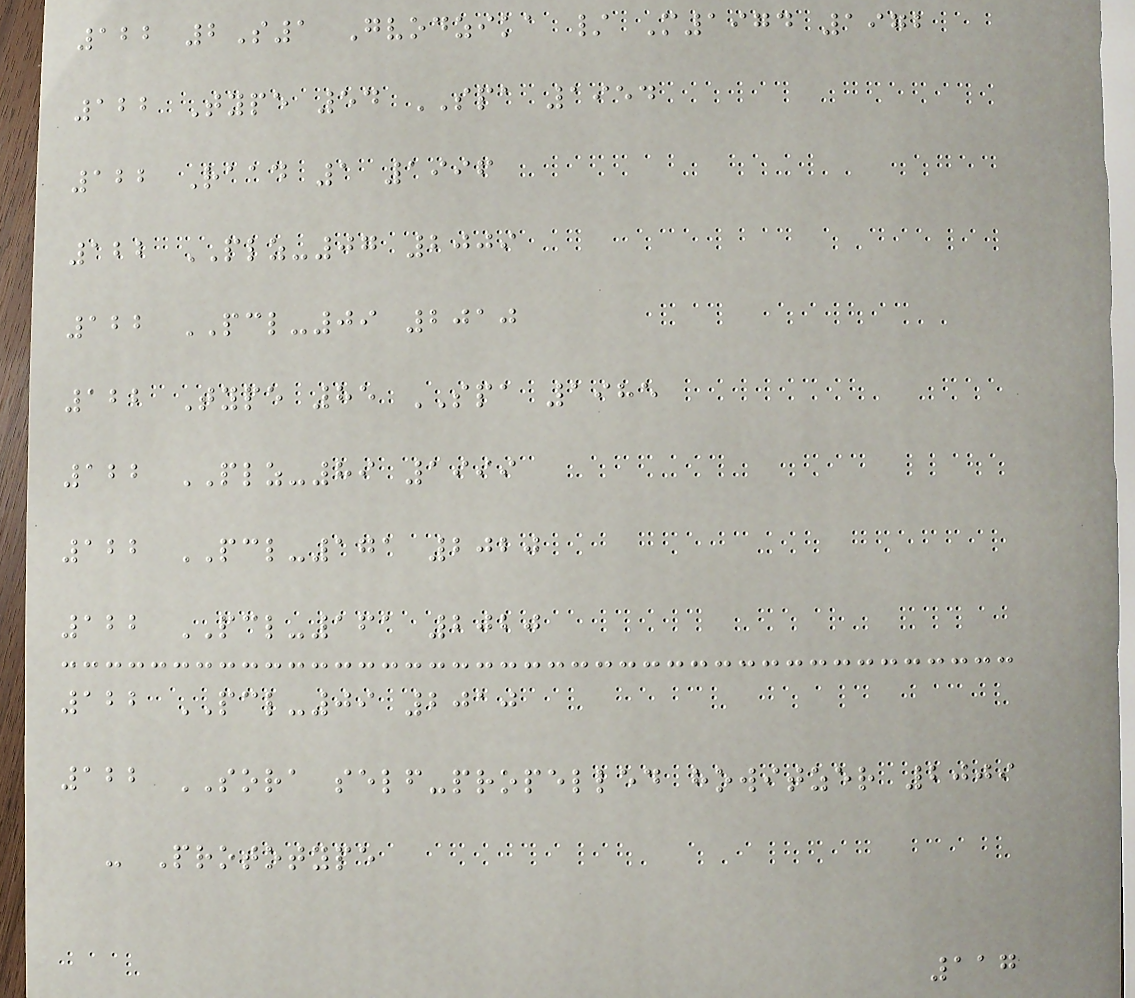122 2S1 Gvodzika / M1974 1972
122 Type 54 SPA 1954
122 Raad 1 1996
122 PLZ-07 2009
122 PCL-09 2010
122 Type 85 SPA 1985
122 PLZ-89 1999
122 PCL-171 2020
122 PCL-161 2020
122 PCL-09 2010
122 SORA self-propelled howitzer 2009
- Prototype
117
